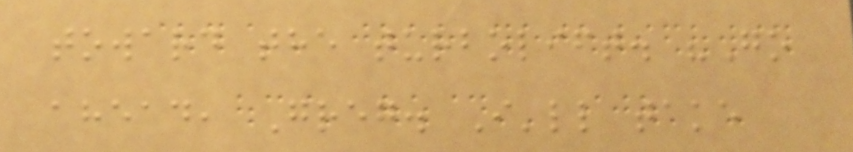toward the turbolift. "Go
ahead, Greg. I'll take
